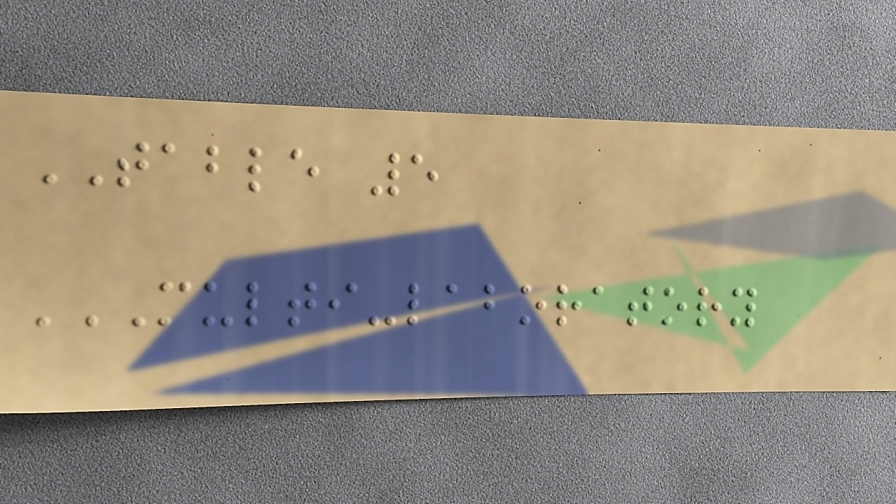TABLE 5
MULTI-LABORATORY
